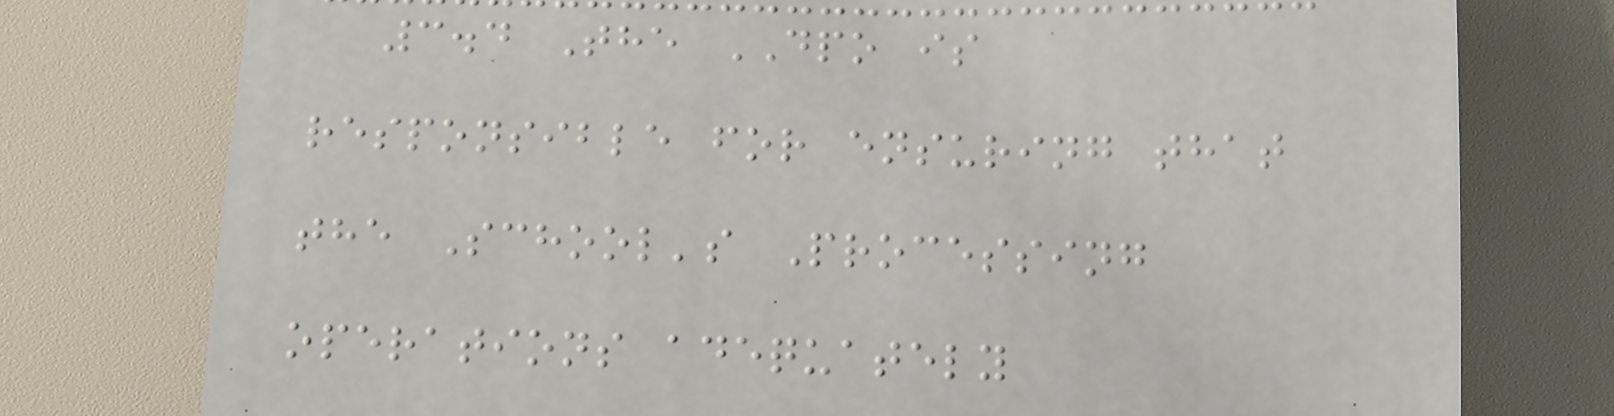3.4 The DPO is
responsible for ensuring that
the School's Processing
operations adequately
